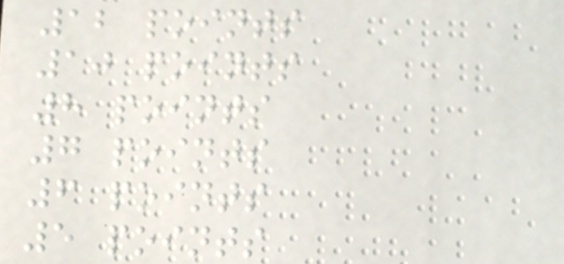12 points
10 points
8 points
7 points
6 points
5 points
